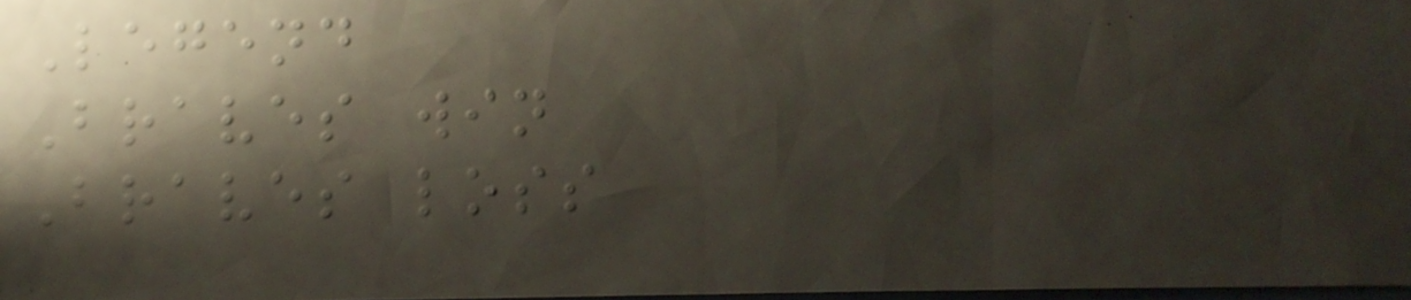Legend
Braves win
Braves loss
